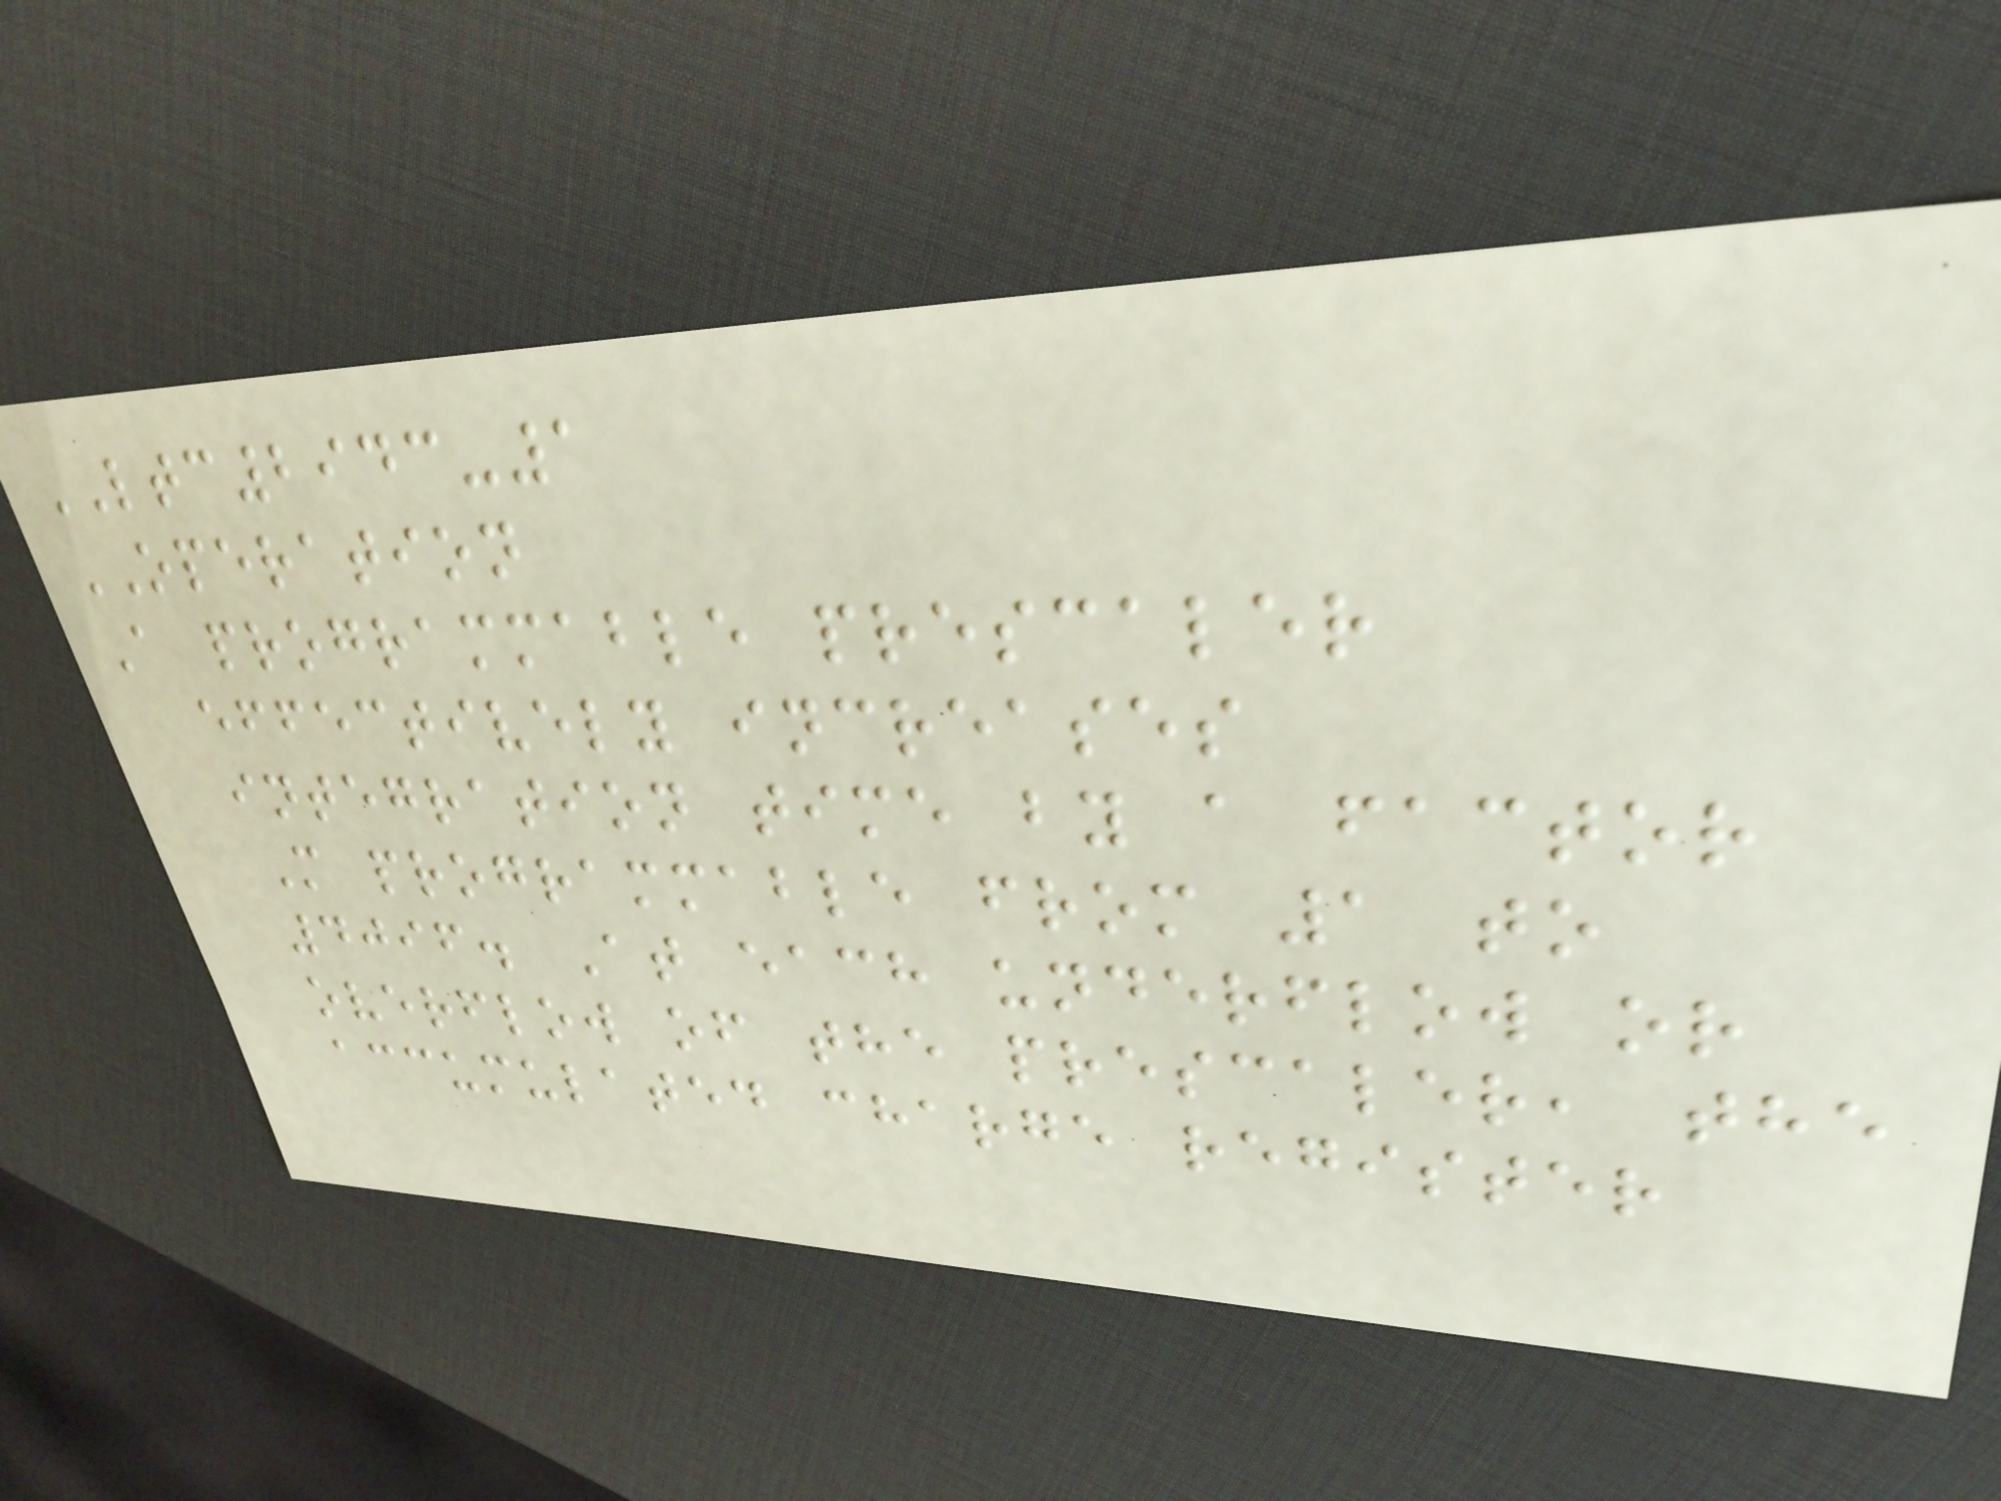LTC2943-1
OPERATION
A programmable prescaler
effectively increases
integration time by a factor
M programmable from 1 to
4096. At each underflow or
overflow of the prescaler, the
accumulated charge register
